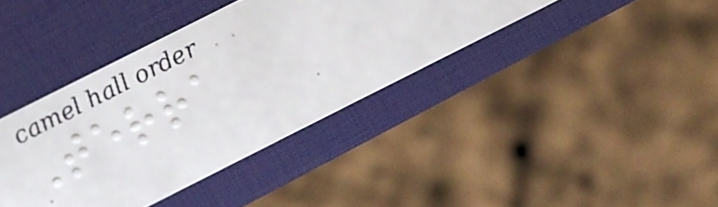Terra
